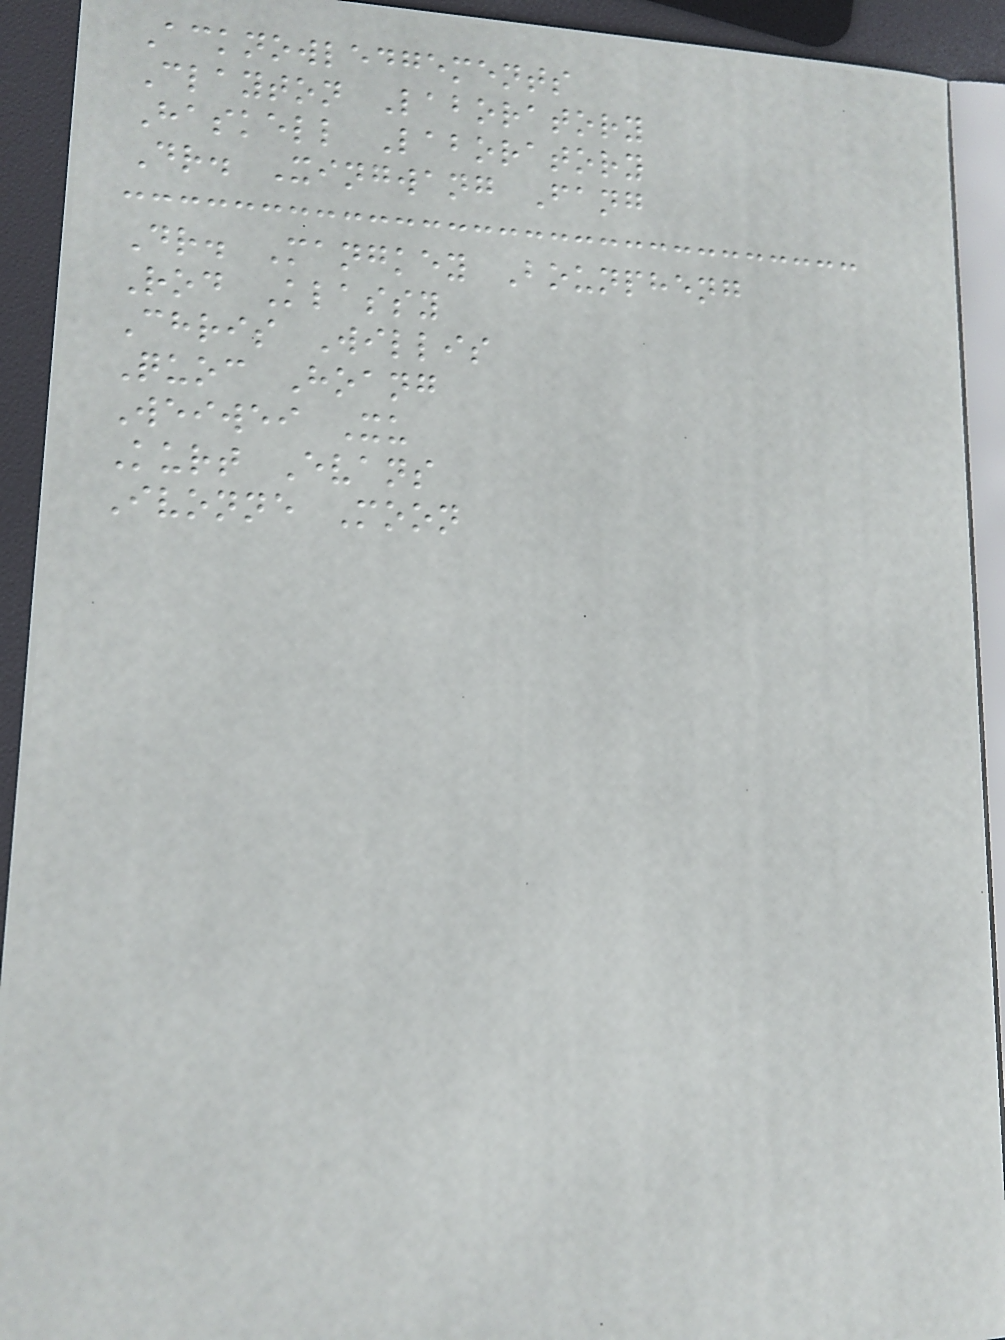Acknowledgements
Clayton Laboratory
Haskell Laboratory
Dr. Xingwang Fang
Dr. Mangkey Bounpheng
Rod Klassy
Chris Willis
Quoc Hoang
Weiwei Xu
Kurt Evans
Ivonne Moon
